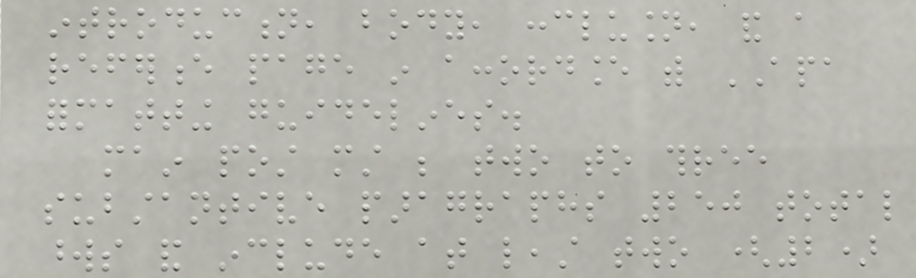introduction, body, conclusion, and a
reference page in accordance with APA
formatting guidelines.
main post must be two to three
substantive paragraphs 250 total
words and include at least two (2)
